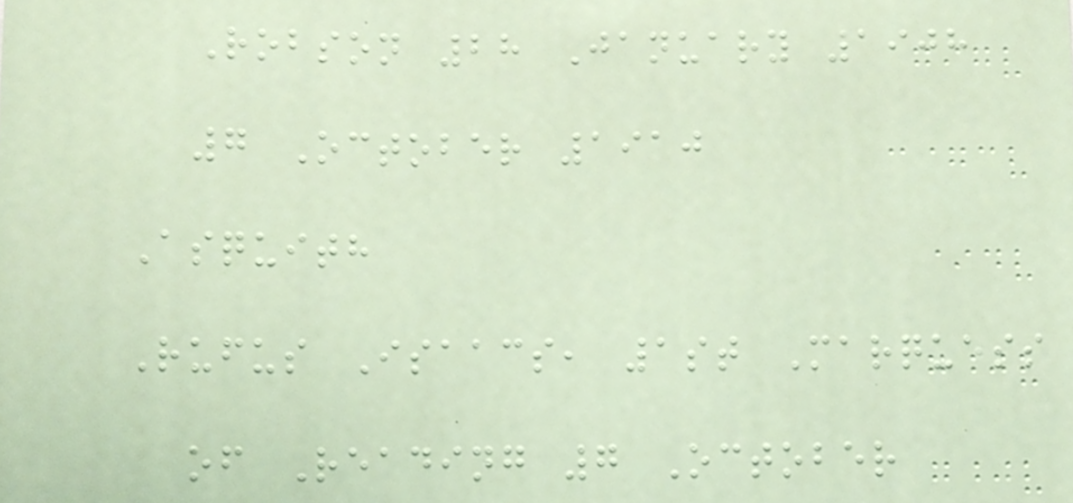Robson 28 January 1908
7 October 1910
Asquith
Rufus Isaacs, 1st Marquess
of Reading 7 October
